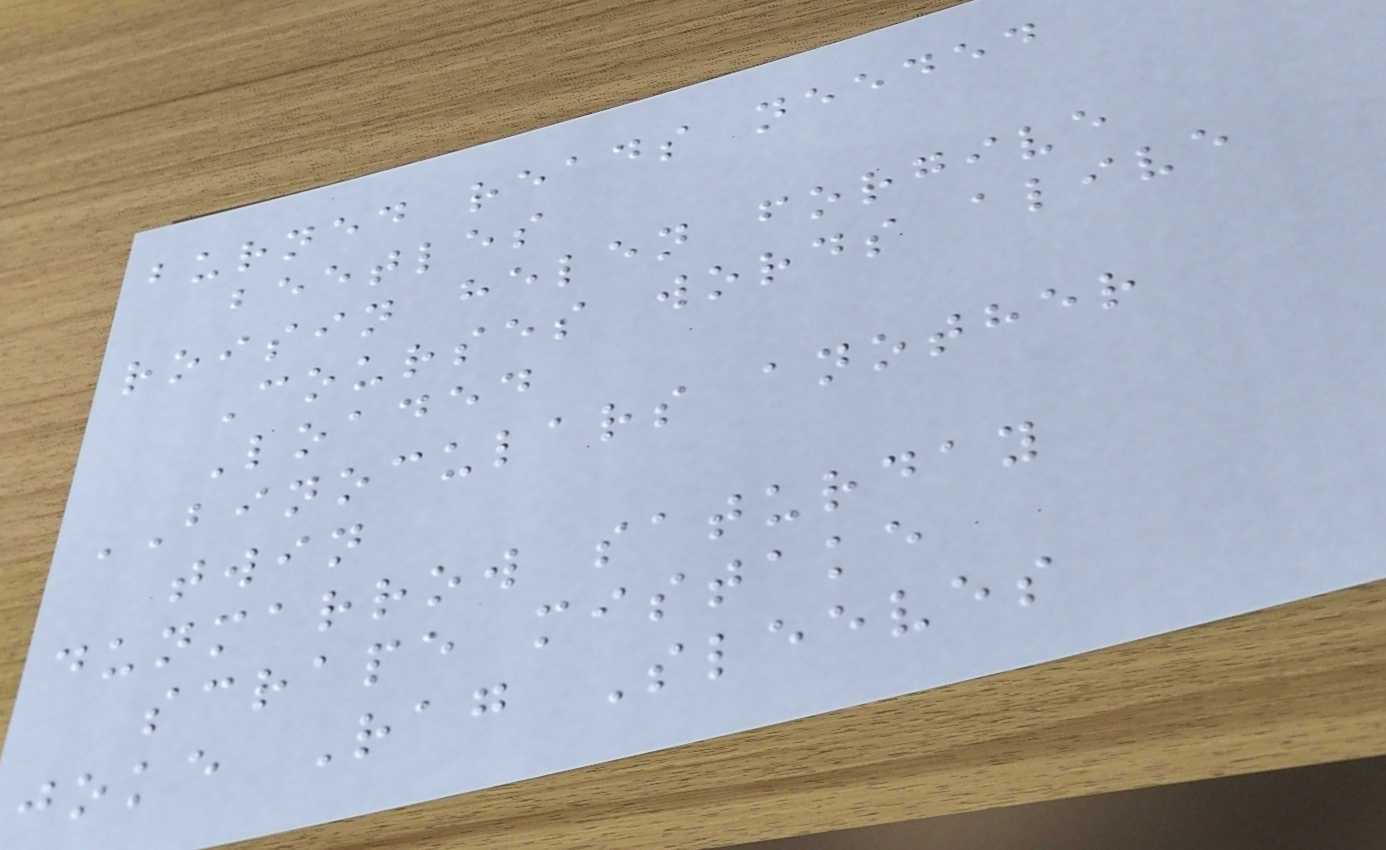burned reads needed
beetles
roisin helen forgive
Courses words alive
Loaded
BINOCULARS another
twin
dunmarrow saturday
scrape mistake
joke Rag Sleeves
